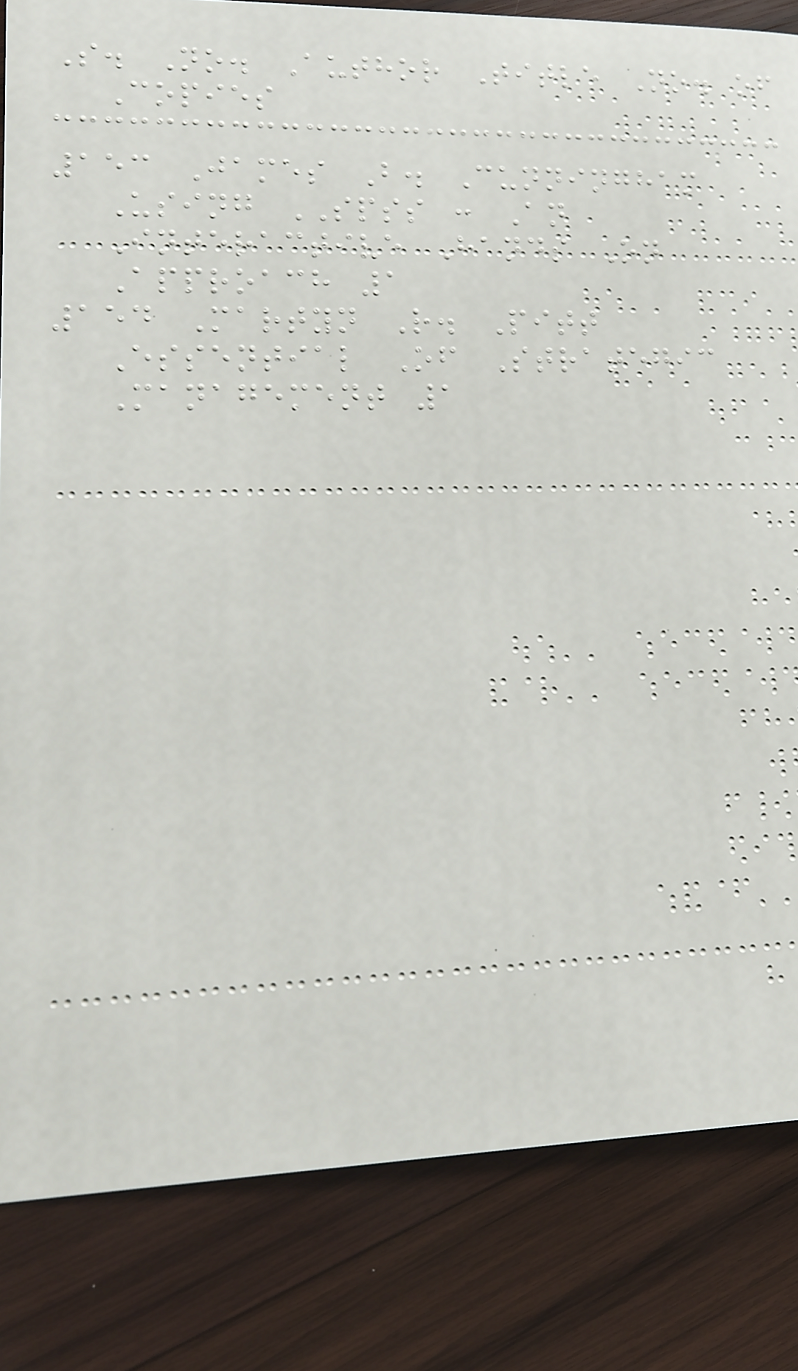S. No. Author Title No. of
Copies
153 James B. Cunningham
Using SPSS : An
Interactive Hands On
Approach 1
154 Martyn R. Pitt
Essential Of Strategic
Management 1
